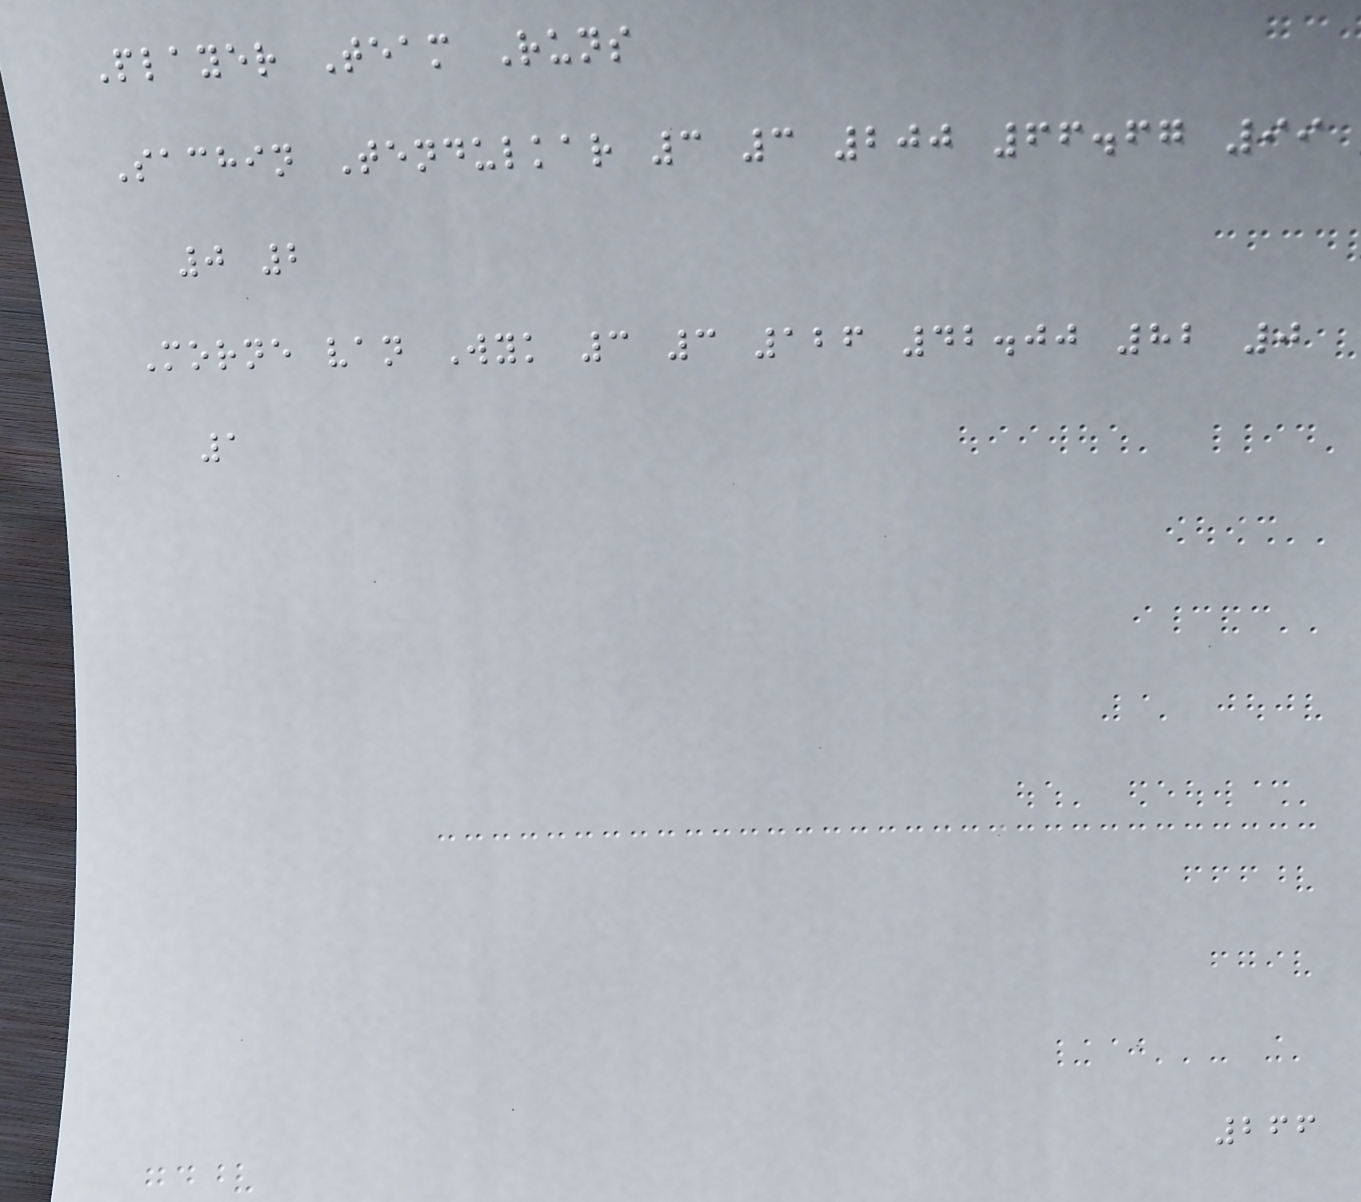Player Team Runs
Sachin Tendulkar 3 3 200 66.67 99
0 2
Morne van Wyk 3 3 126 42.00 82 0
1
266
